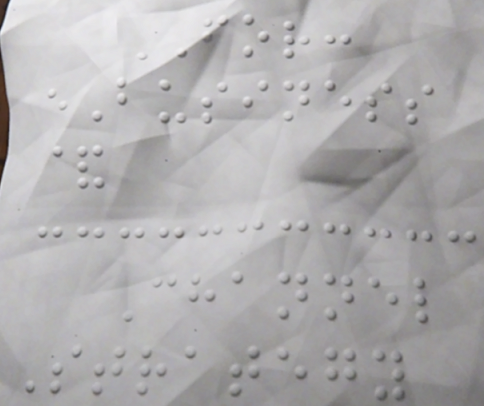FOR:
eBusiness
&
Channel
Strategy
